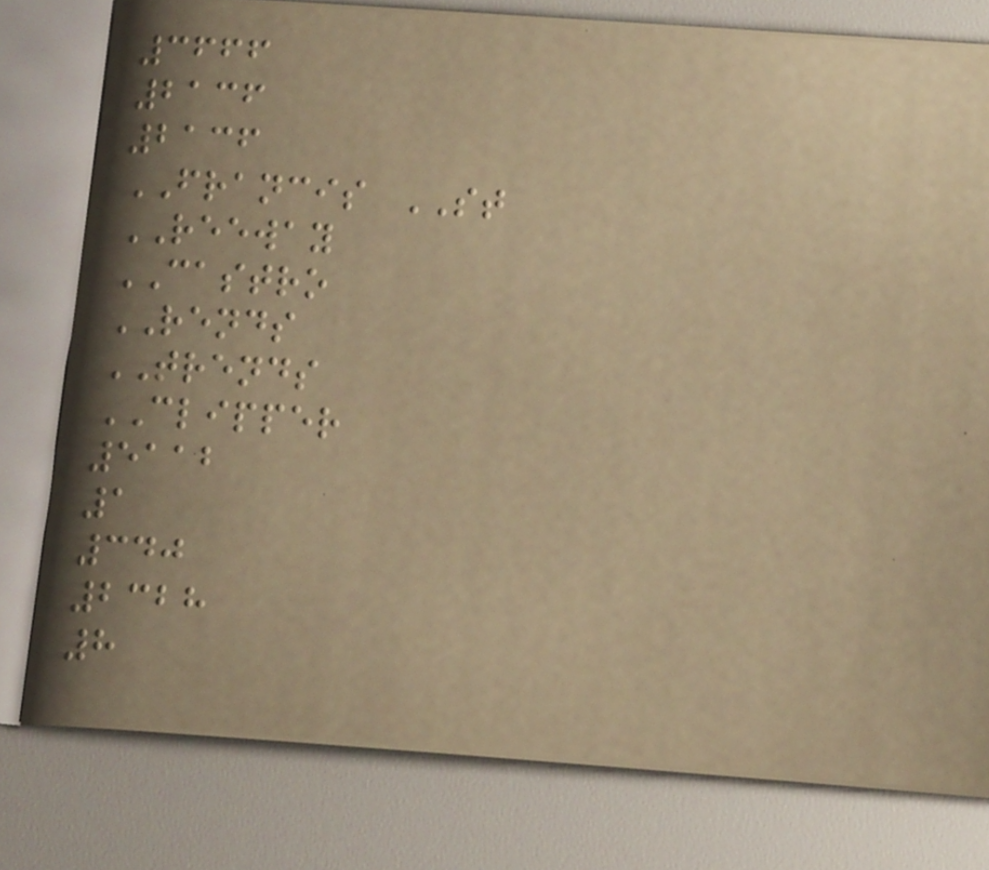3666
2136
2136
FRANCIS ST
REEWAY
CASTRO
RENDS
TRENDS
CLIPPER
5112
1
340
2328
8
